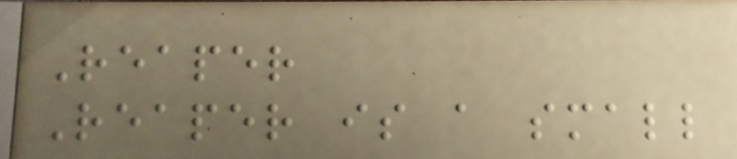Reaper
Reaper is a small
